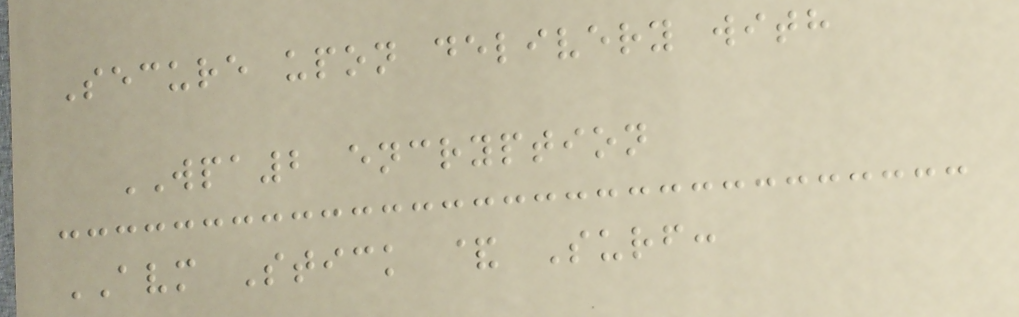Secure upon delivery with
WPA2 encryption
AVM Stick & Surf:
